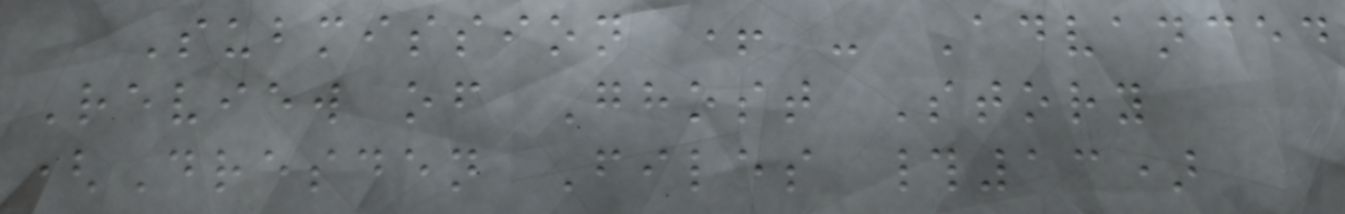Submission + - Advanced
Review of Ghost Story
(Dresden Files #13)
